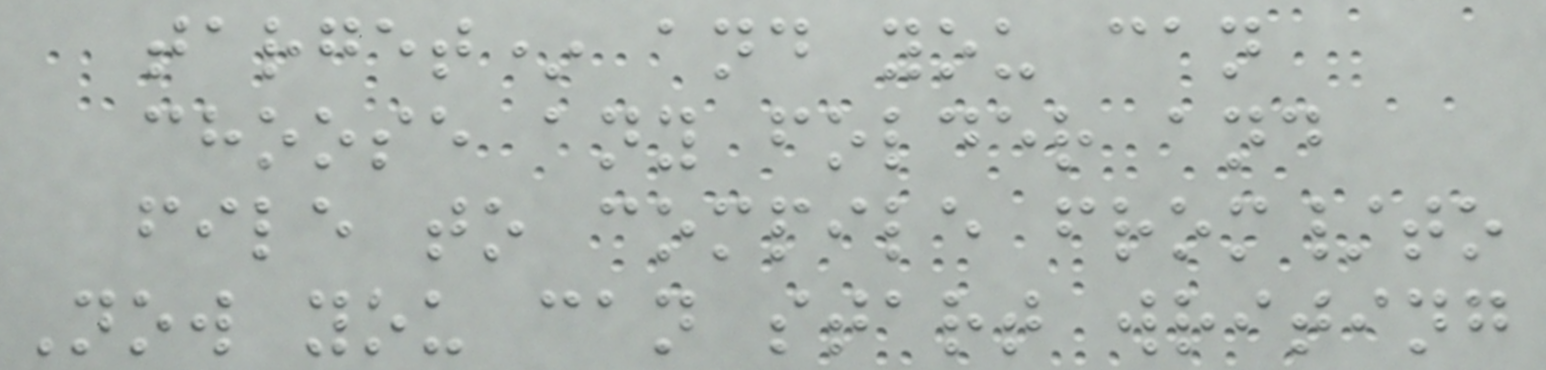target* and you can
choose any folder and
file to compile from/to
Now you can start writing
